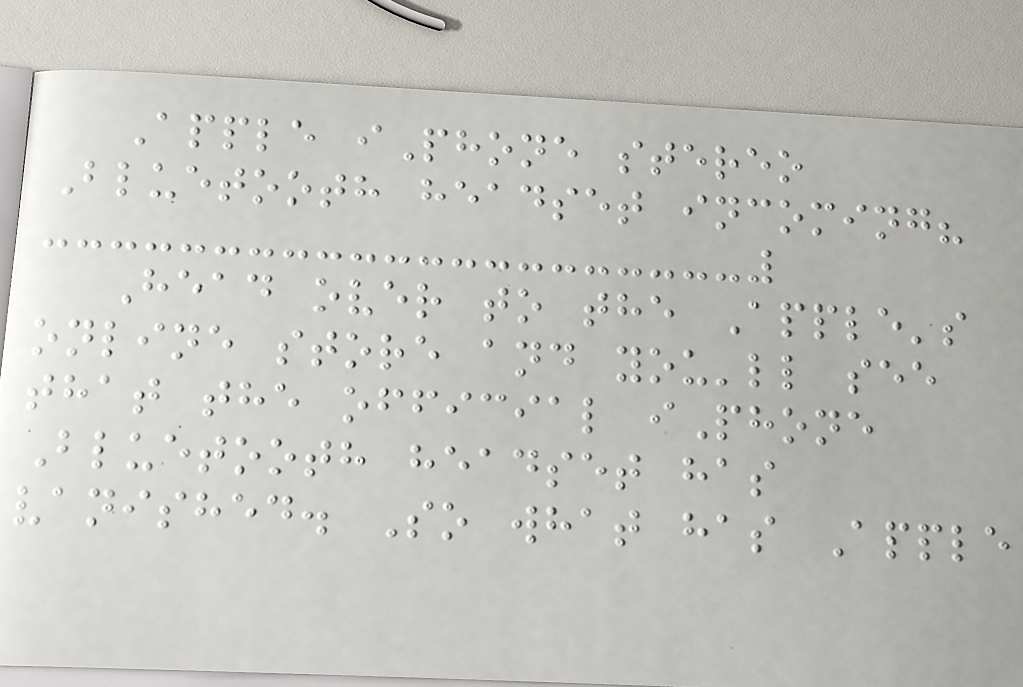Apple iPhone stereo
Bluetooth headset incoming?
Head over to the Apple's
online store and you'll see
that the official iPhone
Bluetooth headset has
vanished. So what has Apple
